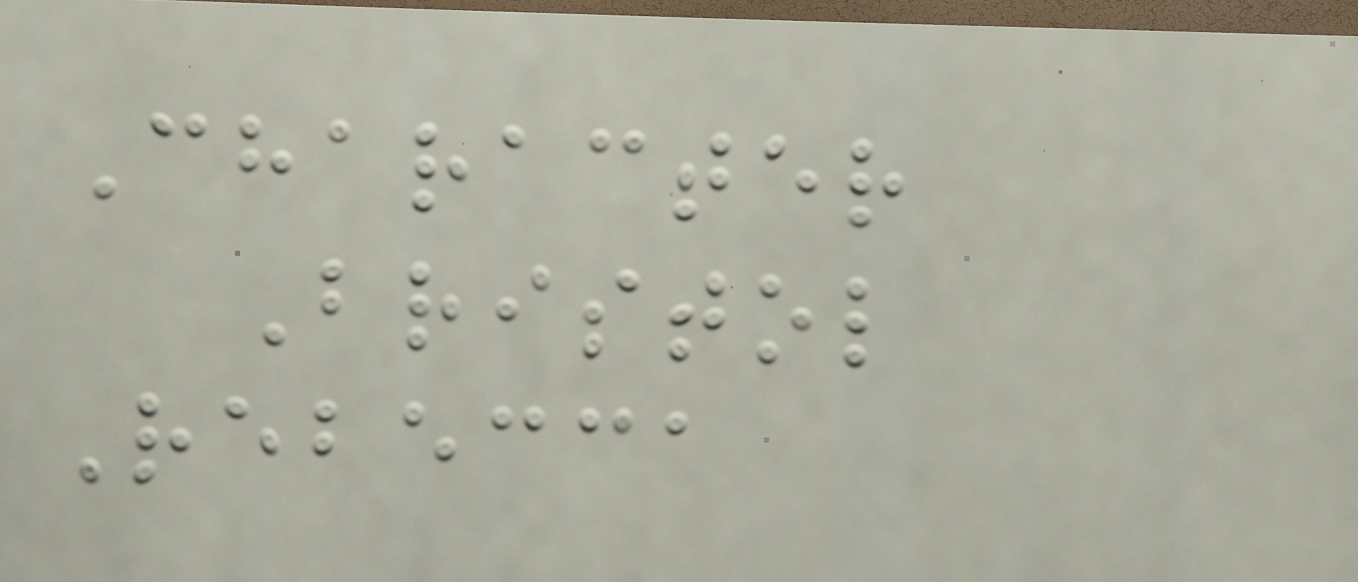Character
Bristol
Rebecca
